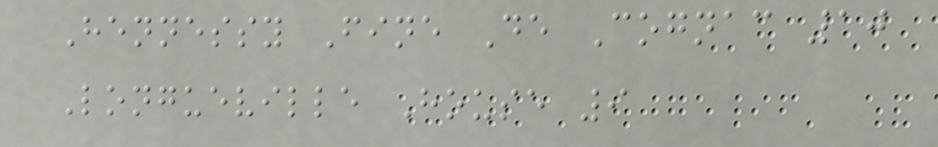Hennessy Fine De Cognac 10
Longueville House 9
